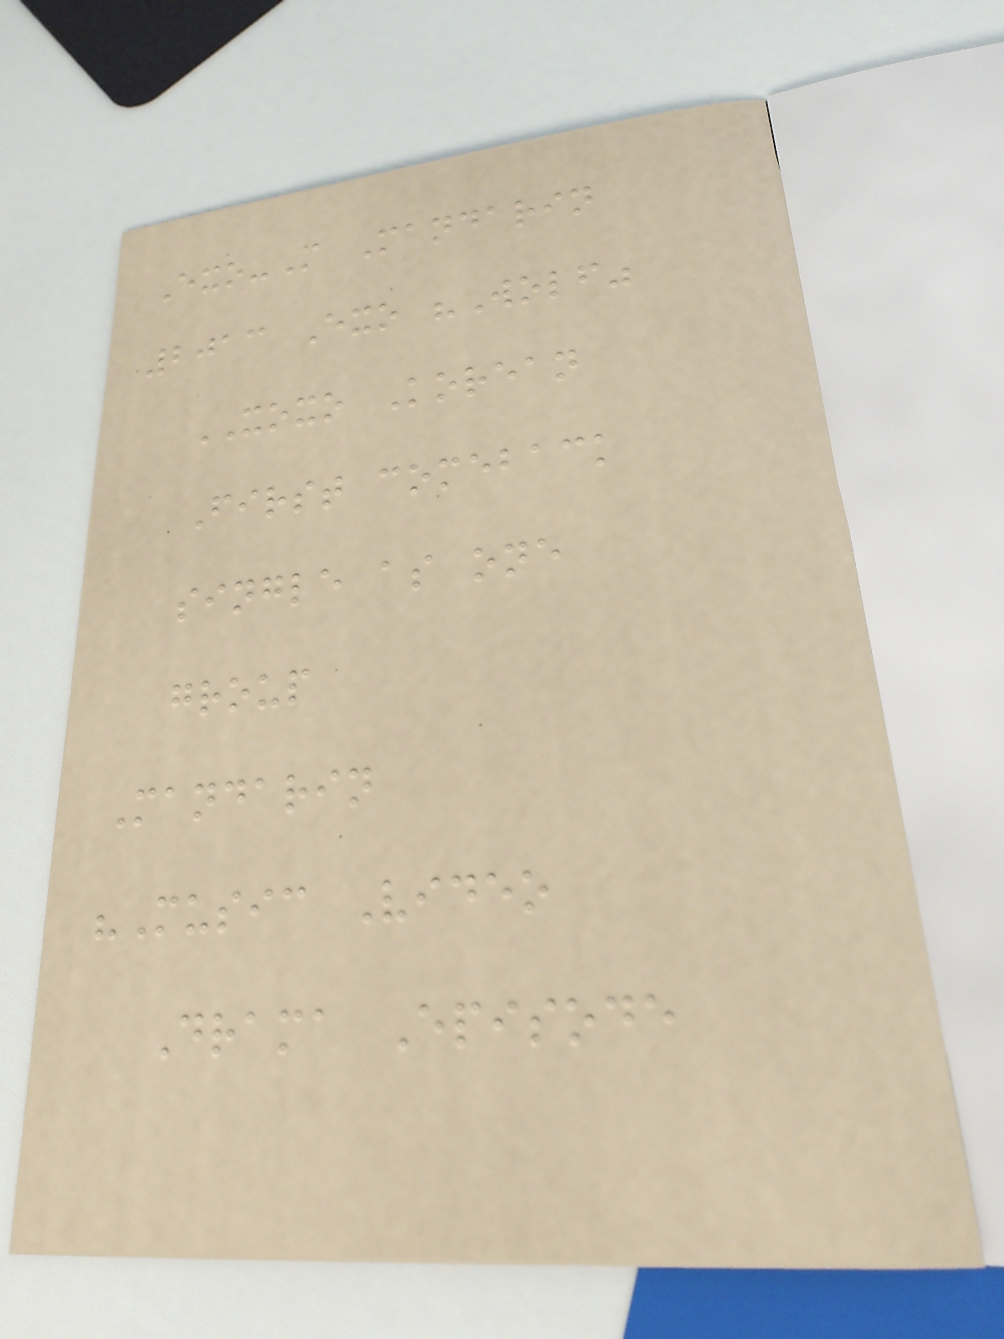Exo-M Mandarin
2013 Exo "Wolf"
XOXO Korean
First comeback
single as one
group
Mandarin
"Music Video
Drama Episode
